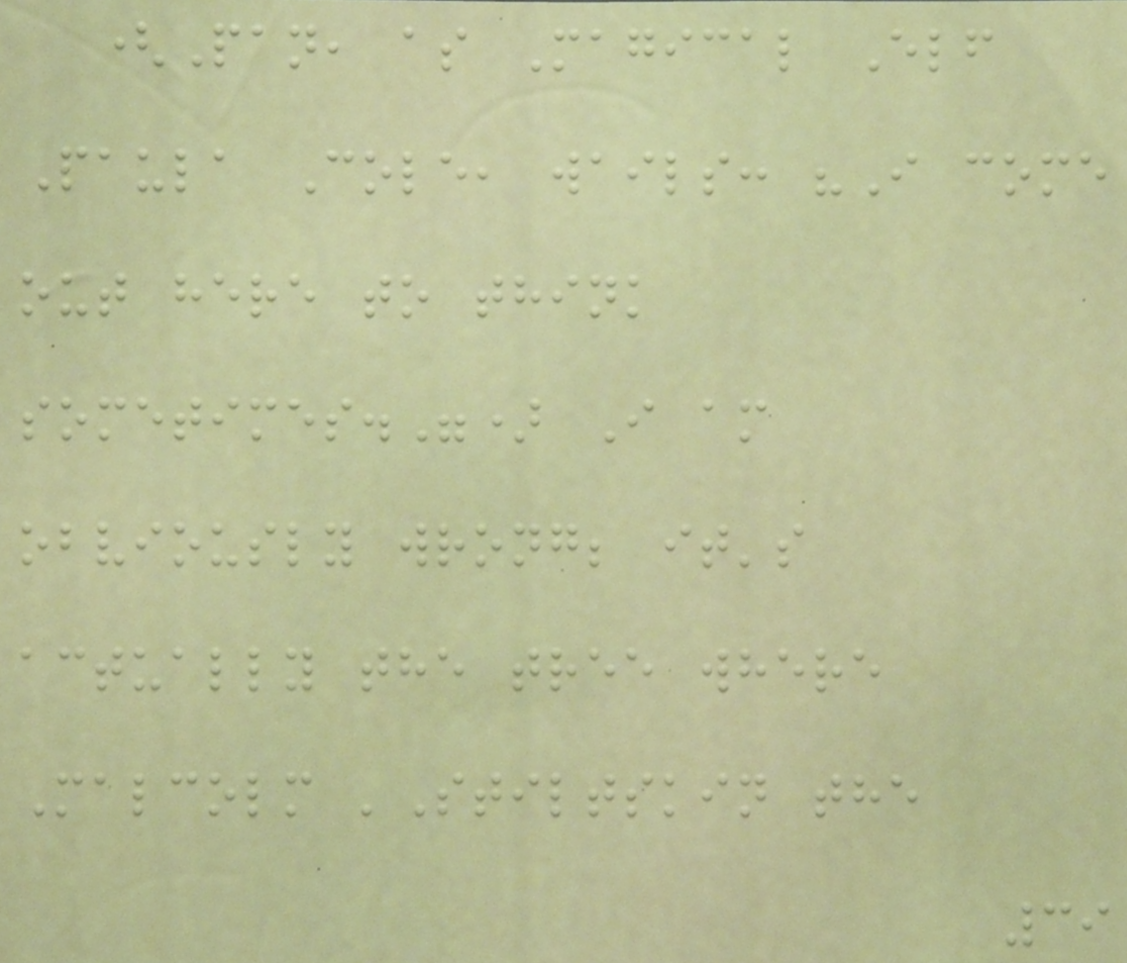(Pan, as Magical Elf
Paula Cole, wails: "I come
out here to think
sometimes.") I am
obviously wrong; it's
actually the tree where
Malcolm 'Stiltskin the
39
